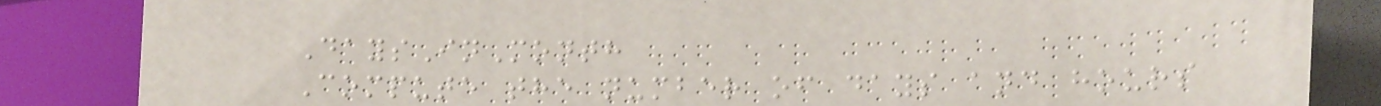DaysInMonth
Compute the number of days and hours
